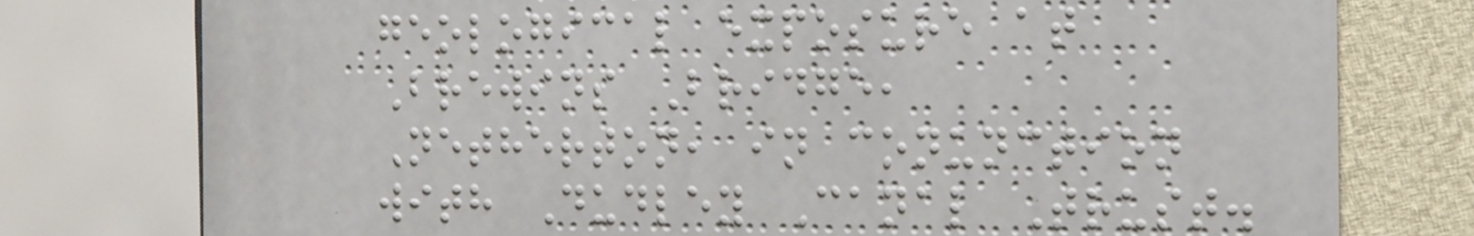geological exposure at
Brewins Bridge,
Netherton, in conunction
with Dudley Canal Trust.
